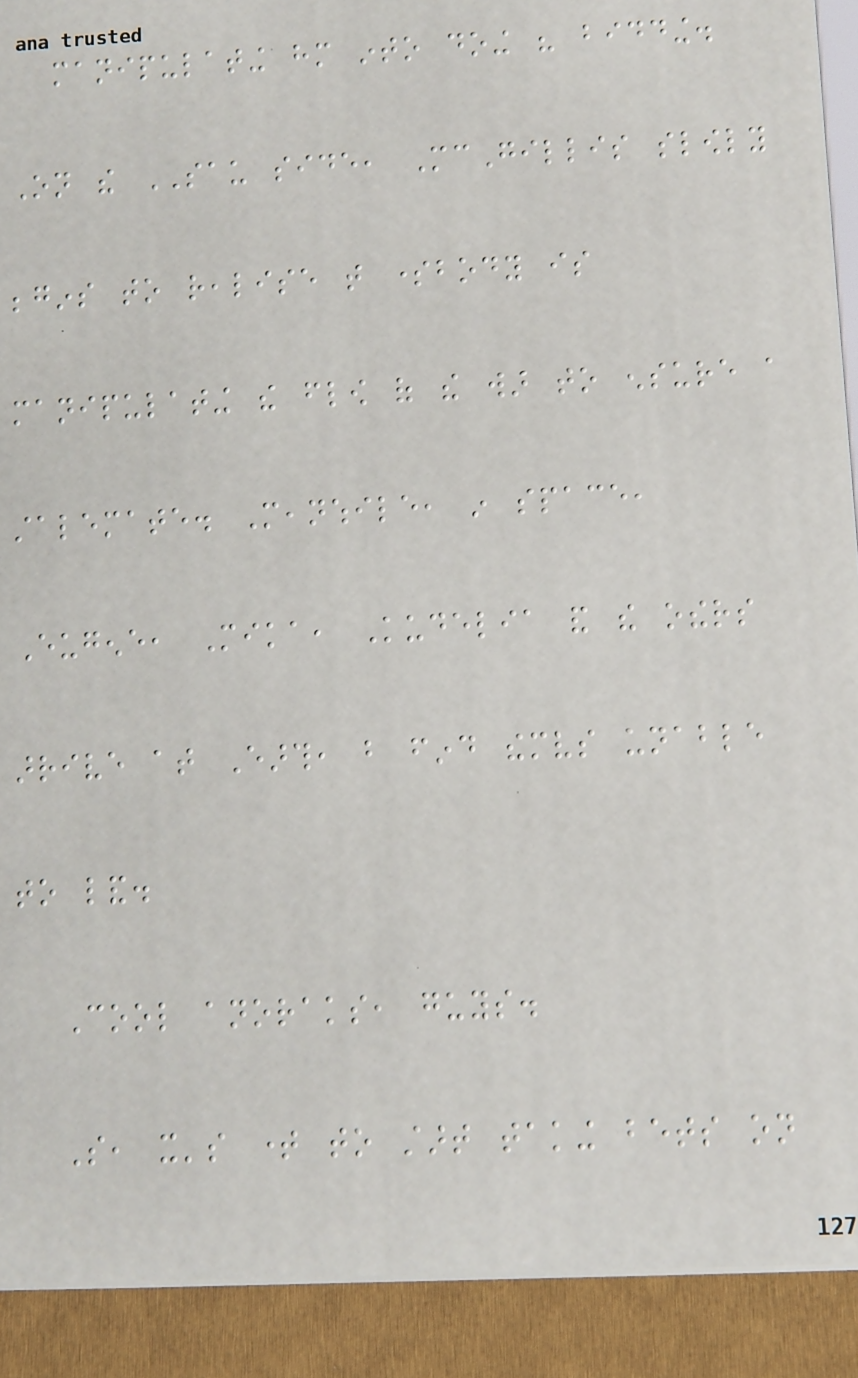manipulating him into doing his bidding.
On the SAU side, McGillis slowly
begins to realise that somebody is
manipulating the flow of the war to ensure a
stalemate. Meanwhile, in space,
Eugene, Mika, Kudelia and the others
arrive at Earth, but find themselves unable
to land.
Cool anoraks, guys.
So, it's time to start taking bets on
